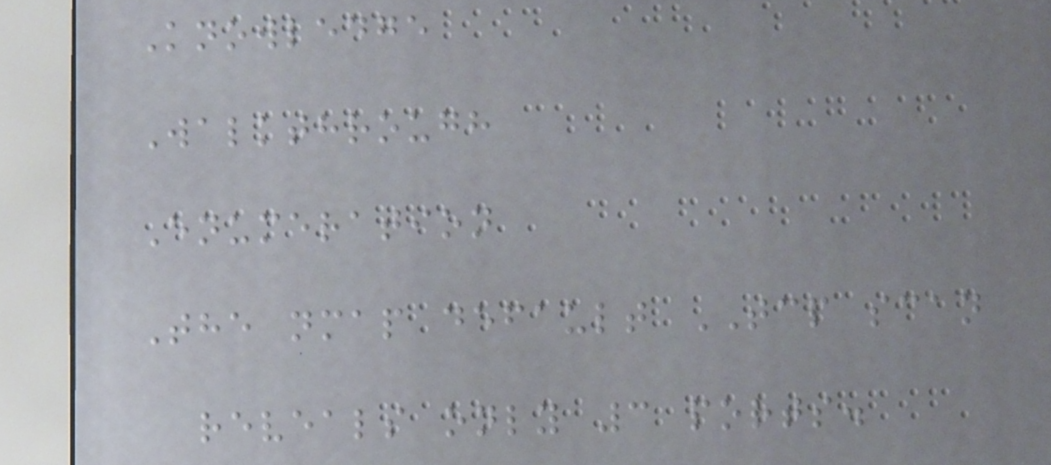Knowledge
Walkthrough
Enumeration
The nmap default TCP scan
reveals only 3 ports.
